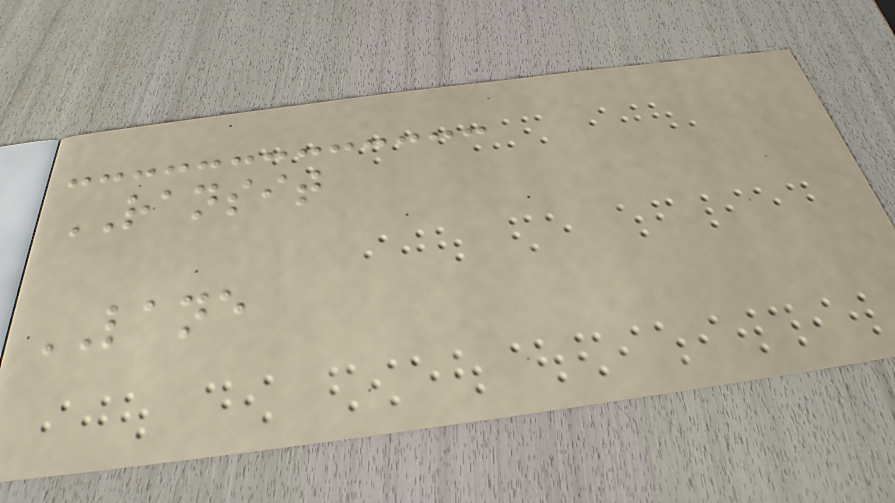RANSIT
LANE
